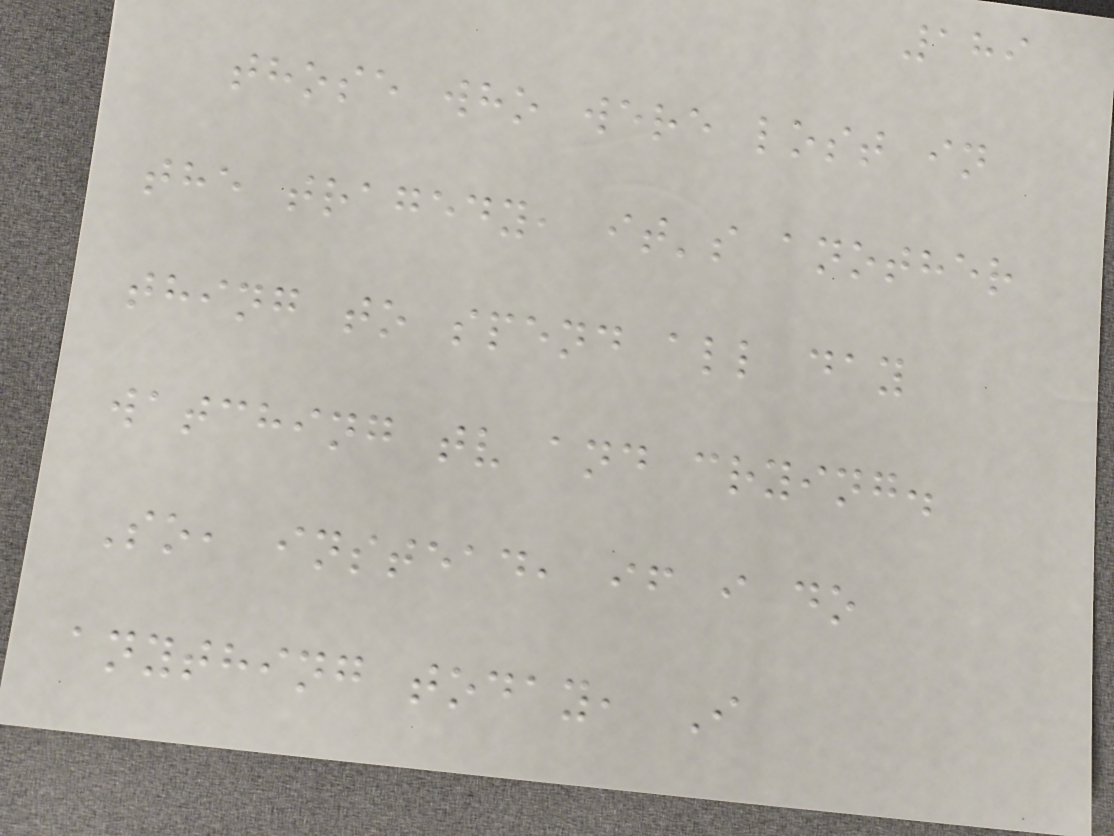189
those who were lost in
the tragedy, it's another
thing to spend all day
watching tv and crying.
So, instead, if i do
anything today, I
